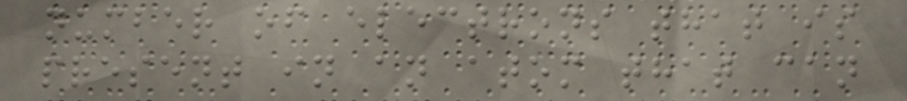number of electrons that is
present in an atom that can
